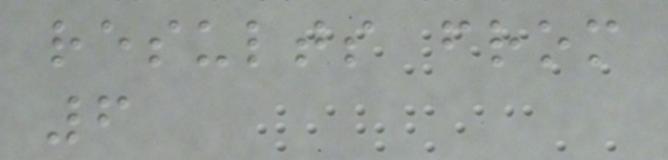results from
6
